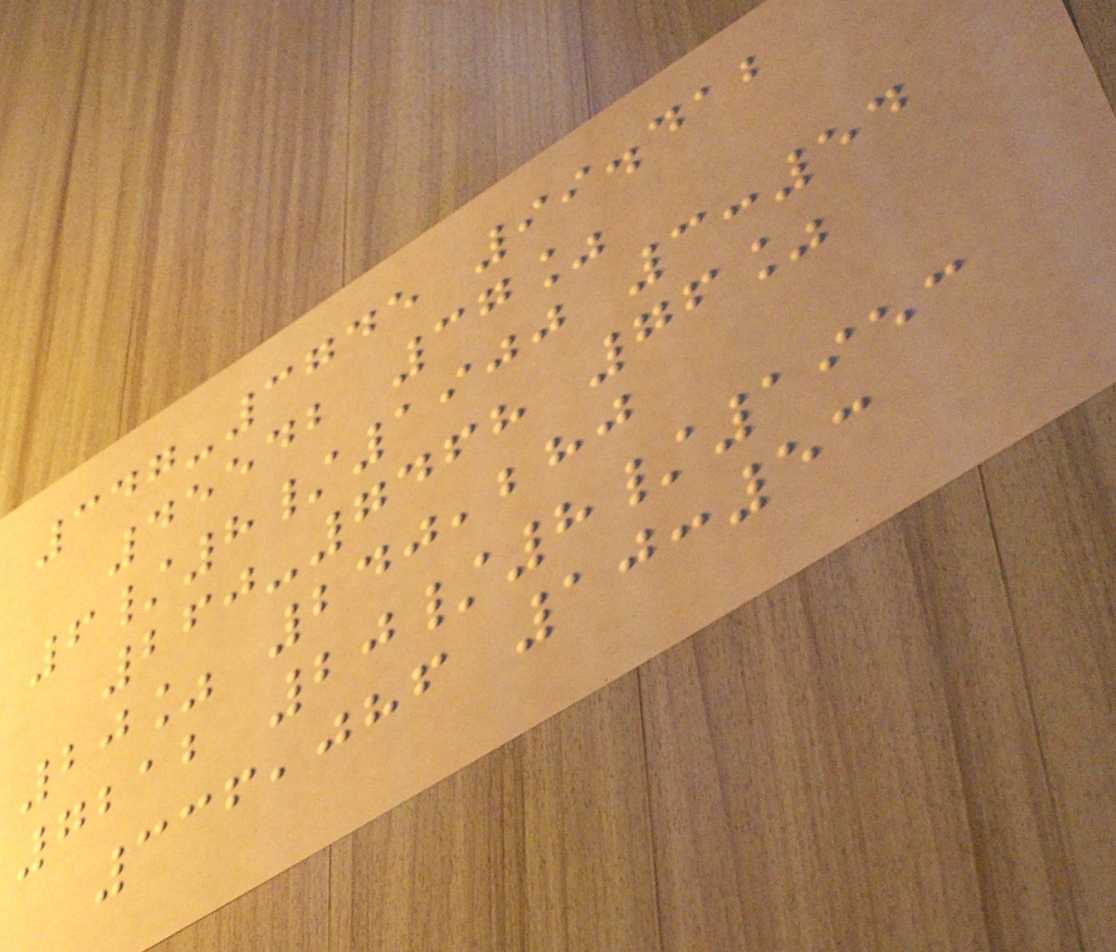347-3745 99.412
45542 37%
6/8/1900 3:54
260-7468 76%
20% 240,280
7212 20/8/1953
336,086 10:53
